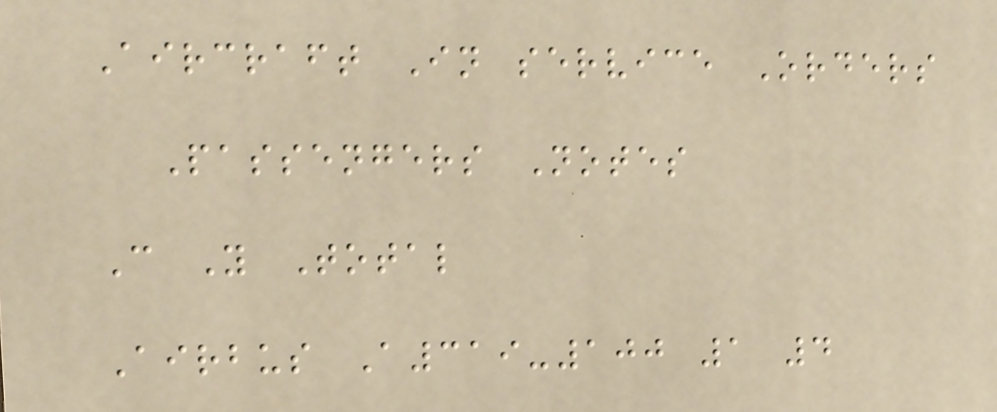Aircraft In service Orders
Passengers Notes
C Y Total
Airbus A319-100 1 4
